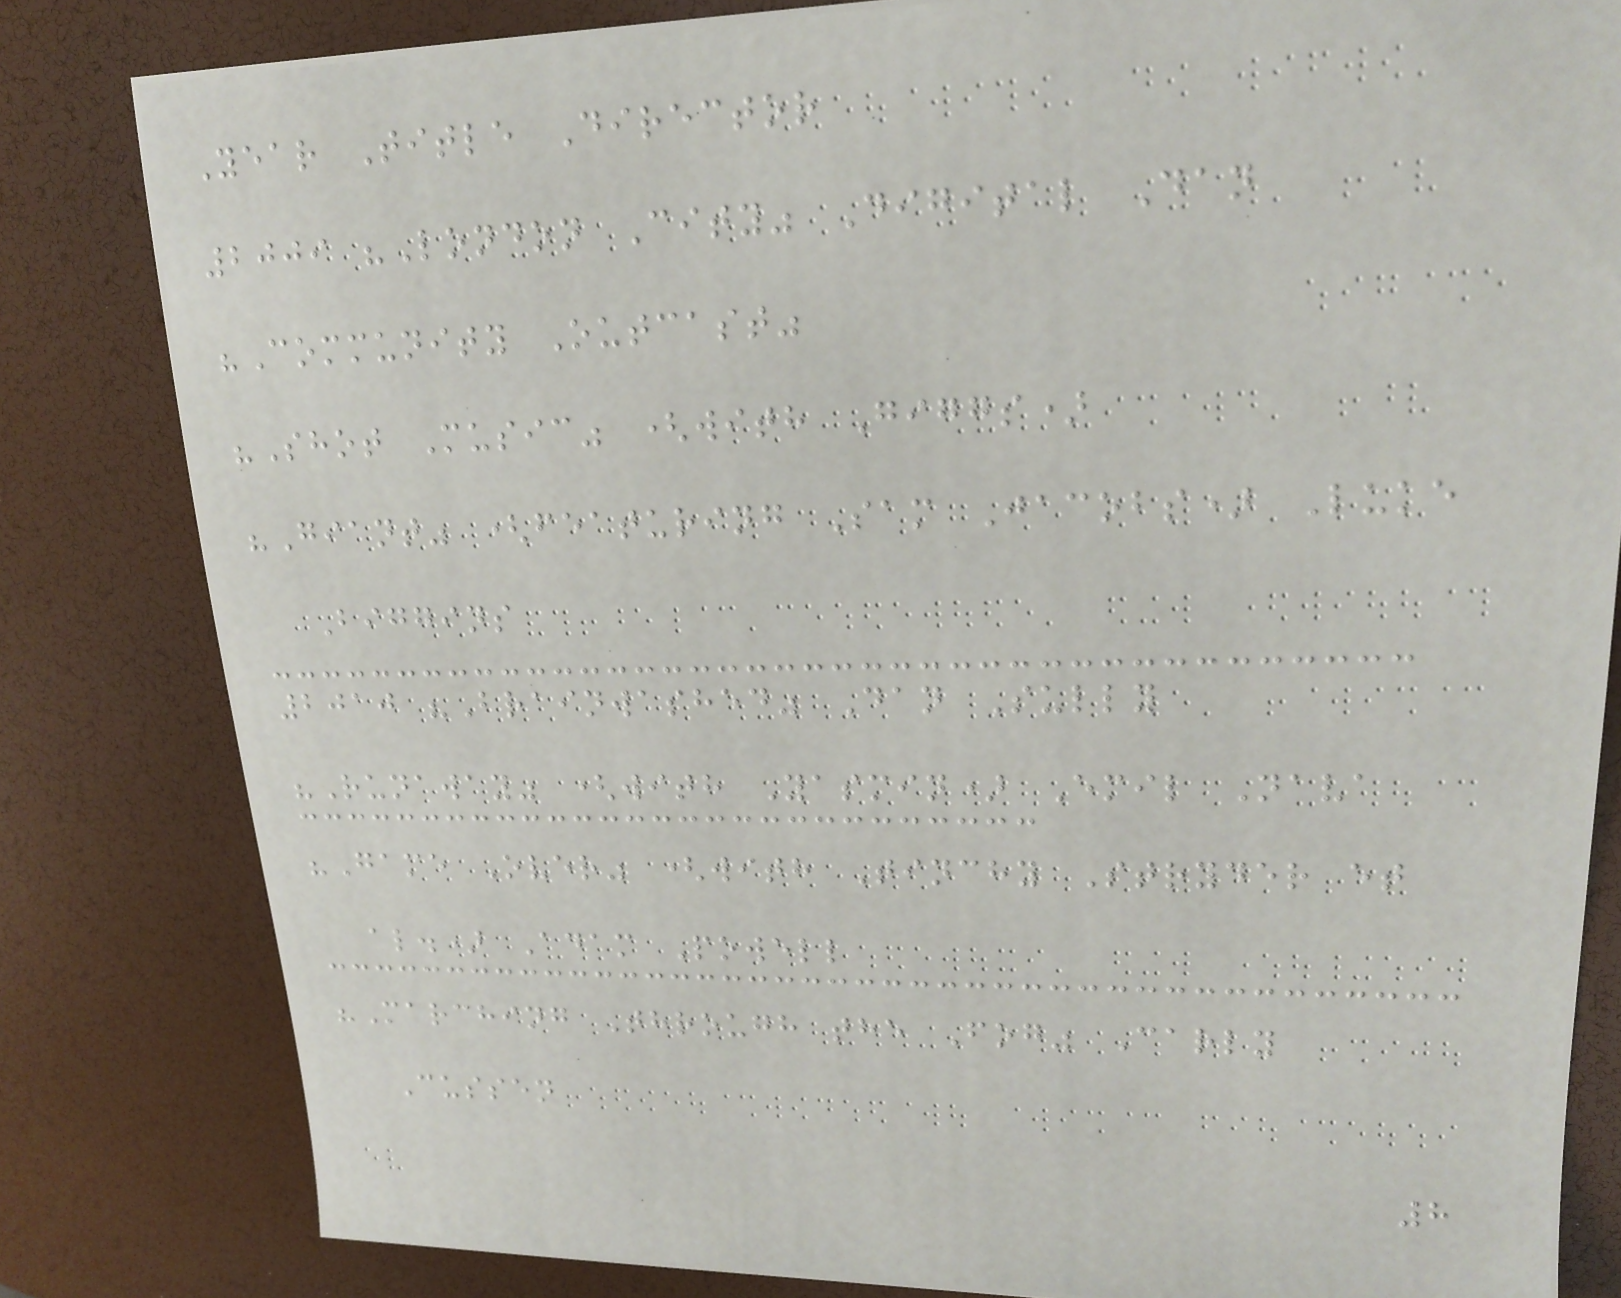Year Title Director
2009 "London City" Digital Dan
"Community Outcast"
"Shot Music" (with Giggs)
"Giant" (featuring Sam Jacobs) Luke
Biggins
2010 "Brainwashed" Dan Sully
"Runaway" (with Yasmin) Emil Nava
"Game Over" (with Tinchy Stryder et
al.) Adam Powell
"Marching Through the Fog" Carly
Cussen
8
